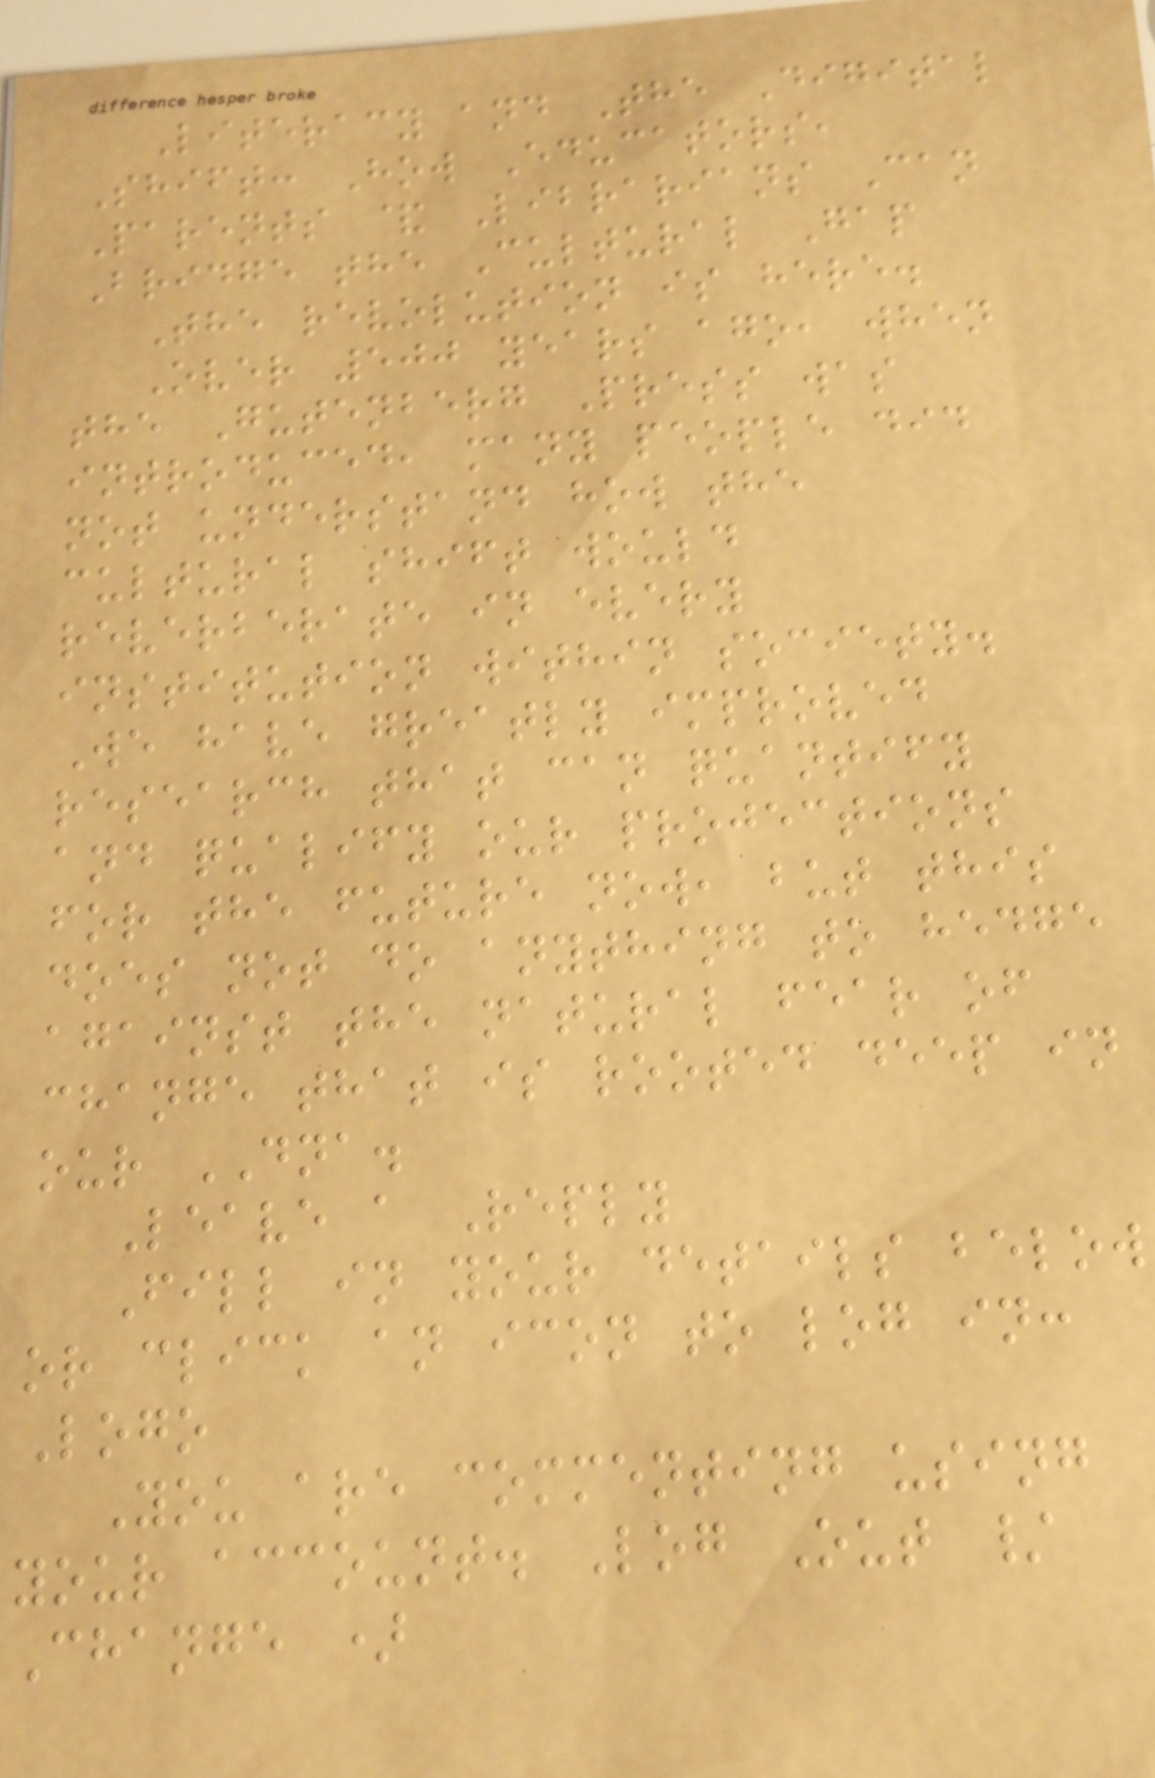Literacy and The Digital
Shift: How Educators,
Parents & Librarians Can
Bridge the Cultural Gap
The revolution is here.
Over 500 years ago, when
the Gutenberg Press was
introduced, many people did
not understand how the
cultural shift would
reverberate in every
institution within society.
We have greatly improved
research that can quantify
and qualify our projections
for the future now, but this
does not do anything to hedge
against the natural fear of
change that is rooted deep in
our DNA.
Leave a Reply
Fill in your details below
or click an icon to log in:
Logo
You are commenting using
your account. Log Out /
Change )
